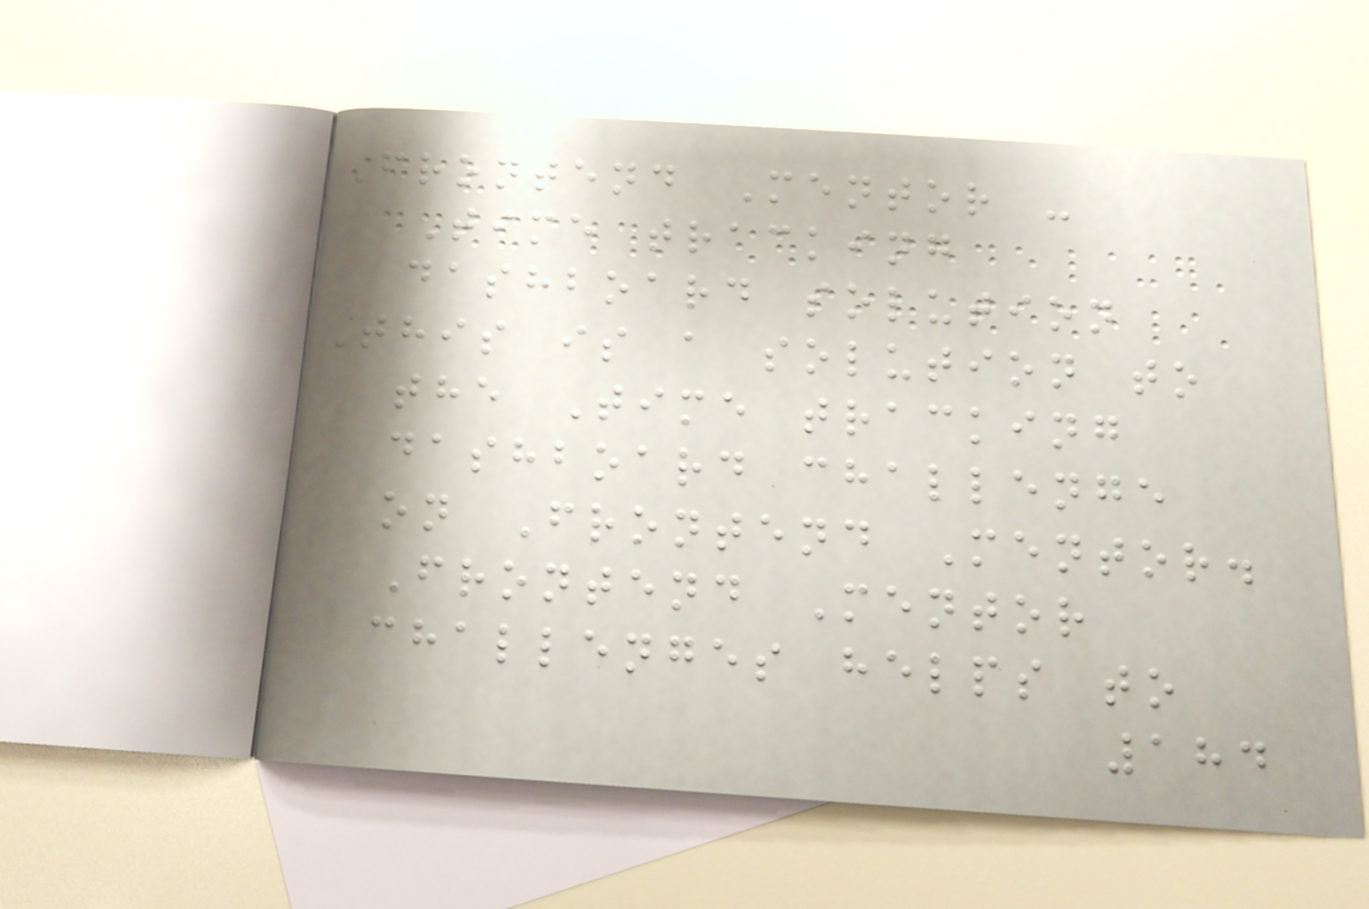Frontend Mentor -
Time tracking
dashboard solution
This is a solution to
the Time tracking
dashboard challenge
on Frontend Mentor.
Frontend Mentor
challenges helps to
184
